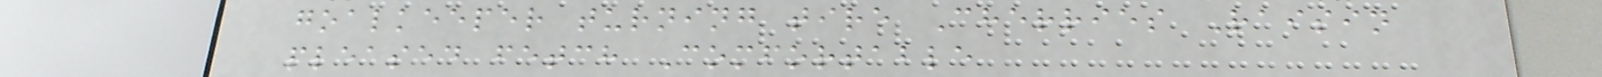goalkeeper turning tire Cherries Raisin
pleased fetch Comfortable
